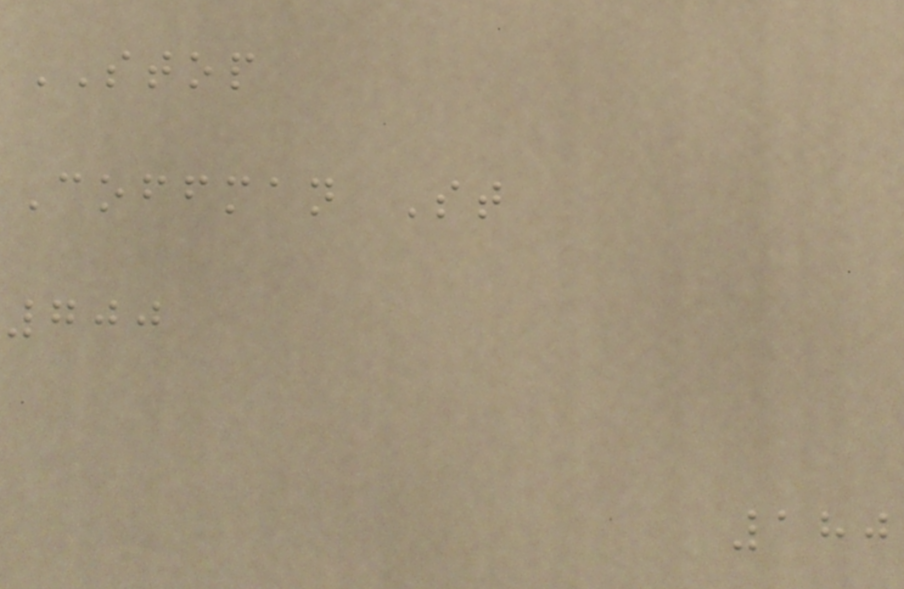STOP
Coffman St
700
180
